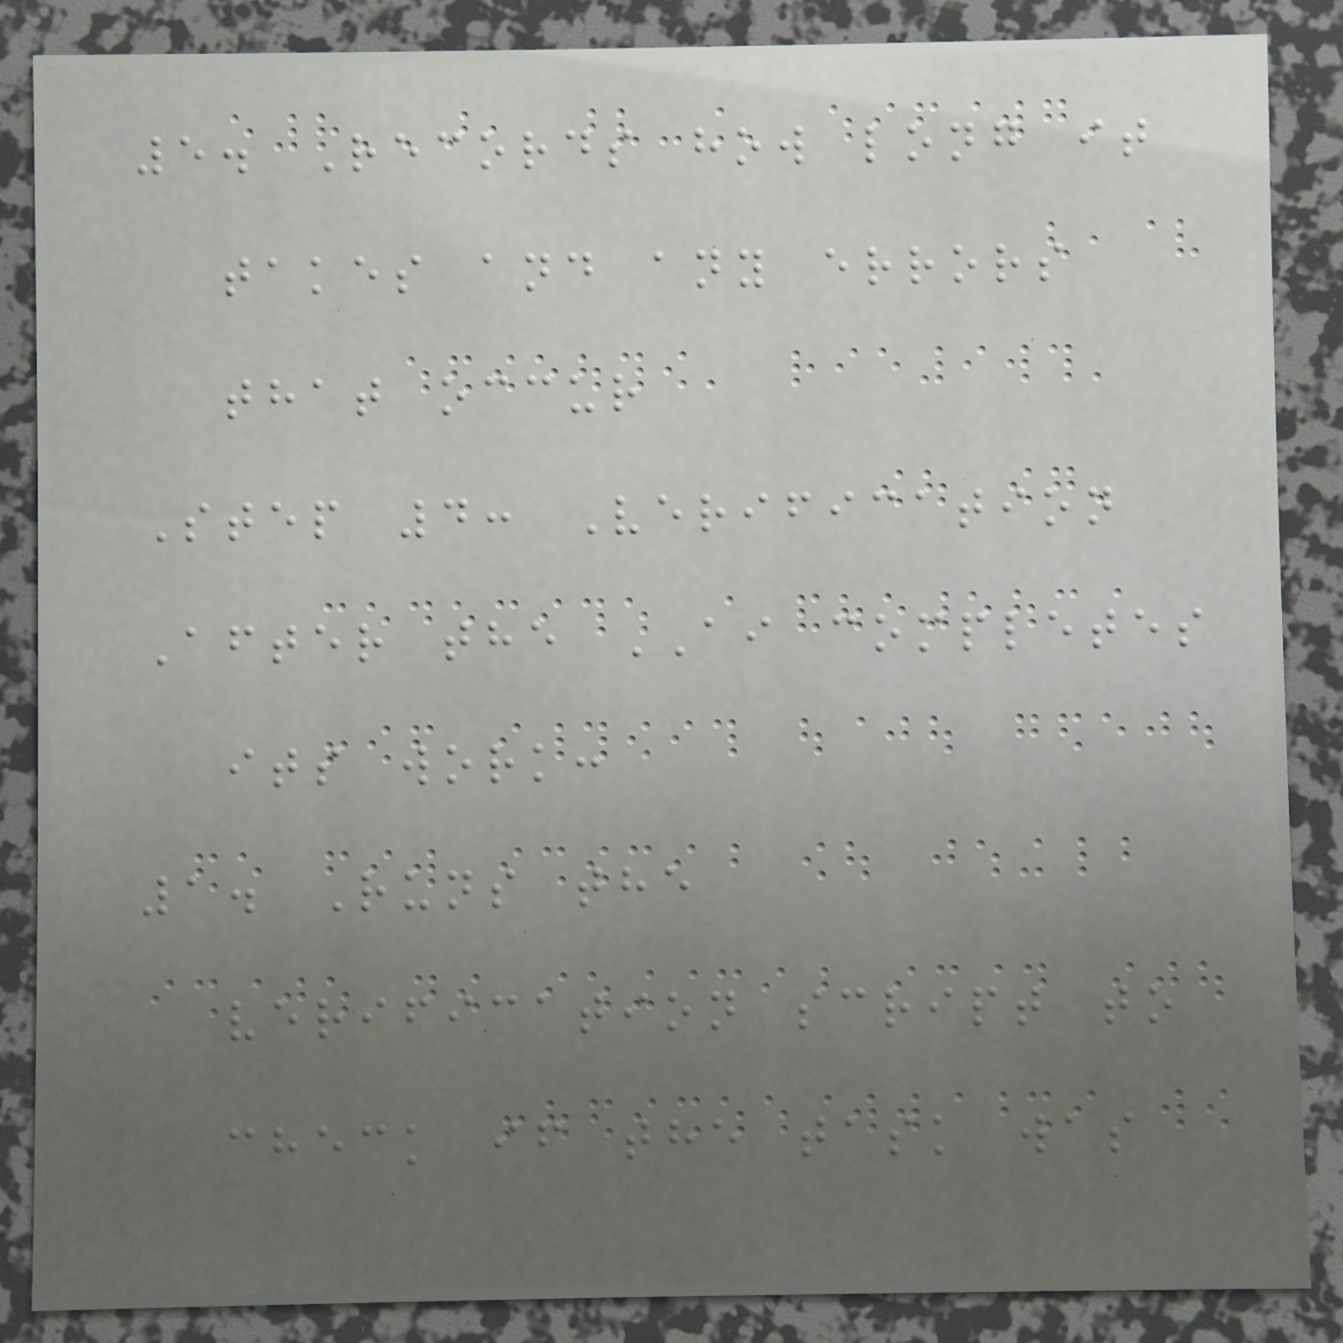5. Records how long it
takes and any errors
that occur
Step 4: Verification
After the AI completes
its work:
1. Runs the
verification script to
check if the task was
